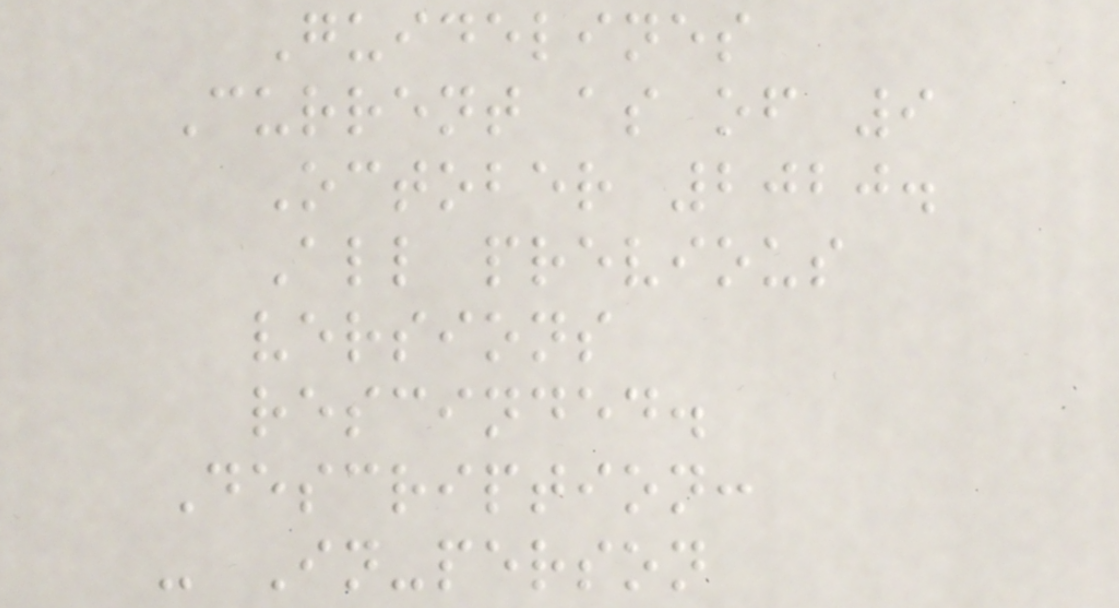Guidelines
Current as of 9
October 2020.
All previous
versions
rescinded.
Description:
- In-person
